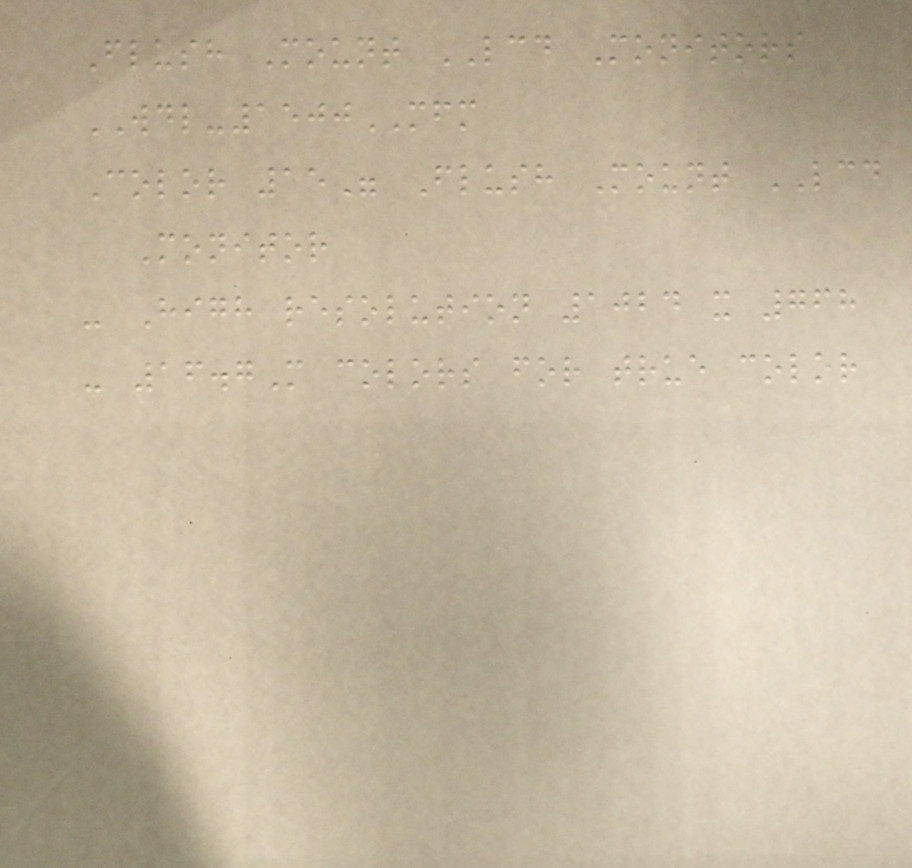Flush Mount LCD Monitors
WDL-1500MFM
Color 15" Flush Mount LCD
Monitor
- High resolution 1024 x 768
- 16.7M colors for true color
